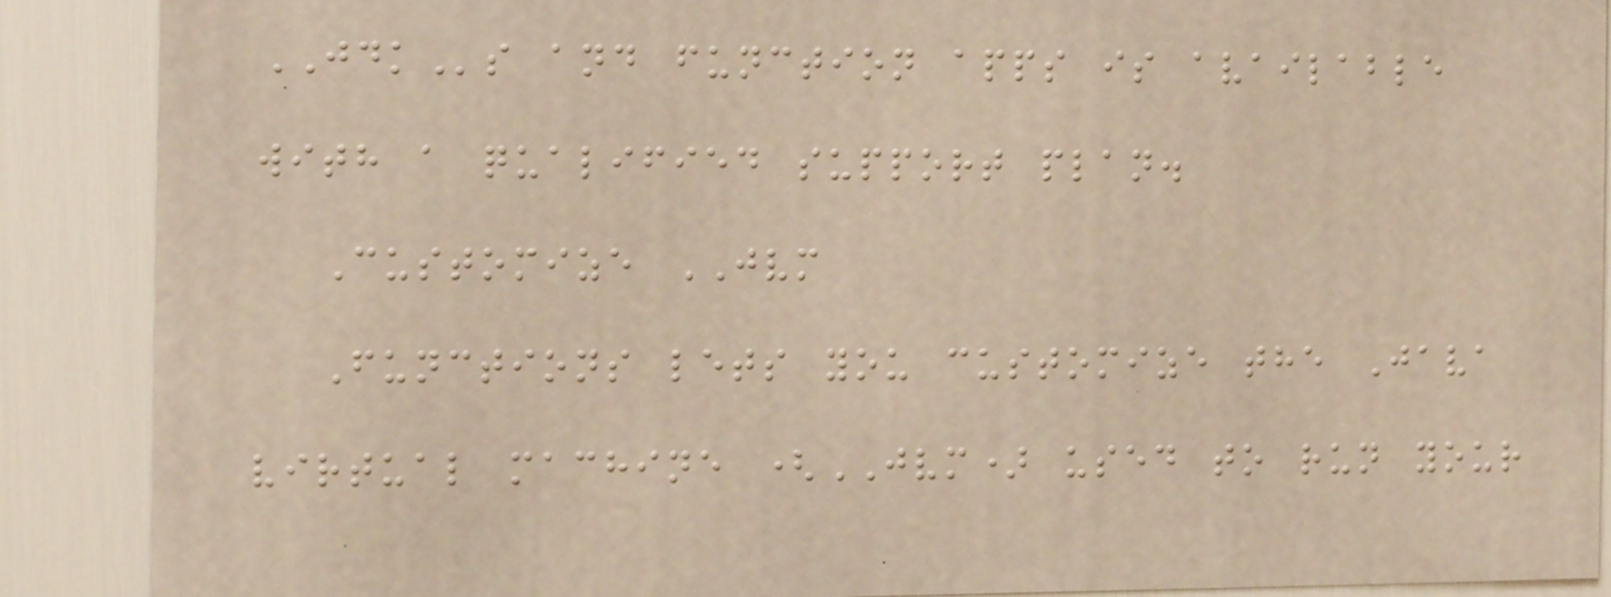JDKs and function apps is available
with a qualified support plan.
Customize JVM
Functions lets you customize the Java
virtual machine (JVM) used to run your
